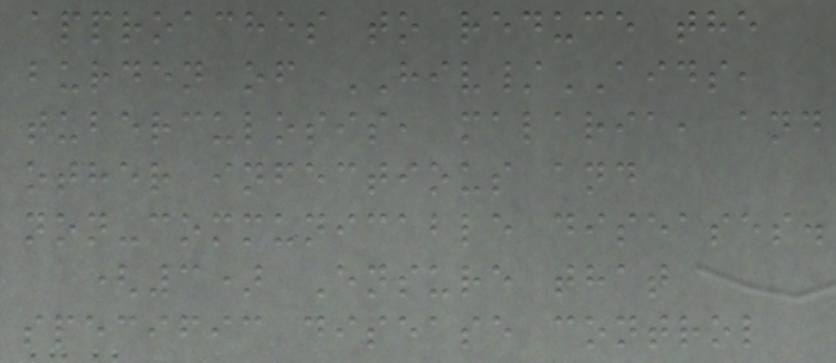approaches to reduce the
burden of HIV/AIDS,
tuberculosis, malaria, and
other infectious and
non-communicable diseases.
(3) Ensure that
specific disease control
